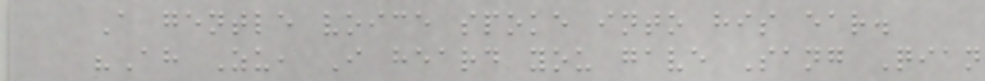A gentle voice spoke into his ear.
"Ah Zu, I heard you gave Sang Qian
